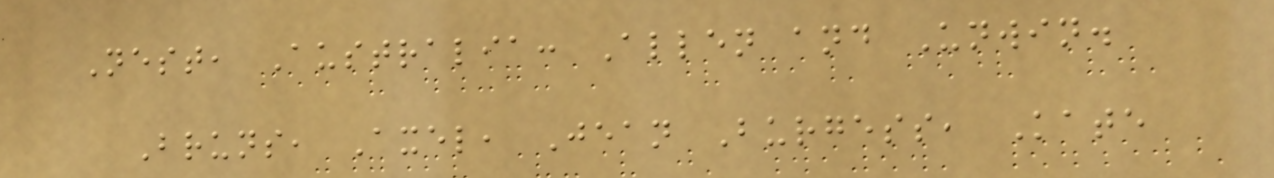Nest, Australia: Allen and Unwin.
Bruns, Axel, Jean Burgess, Kate
